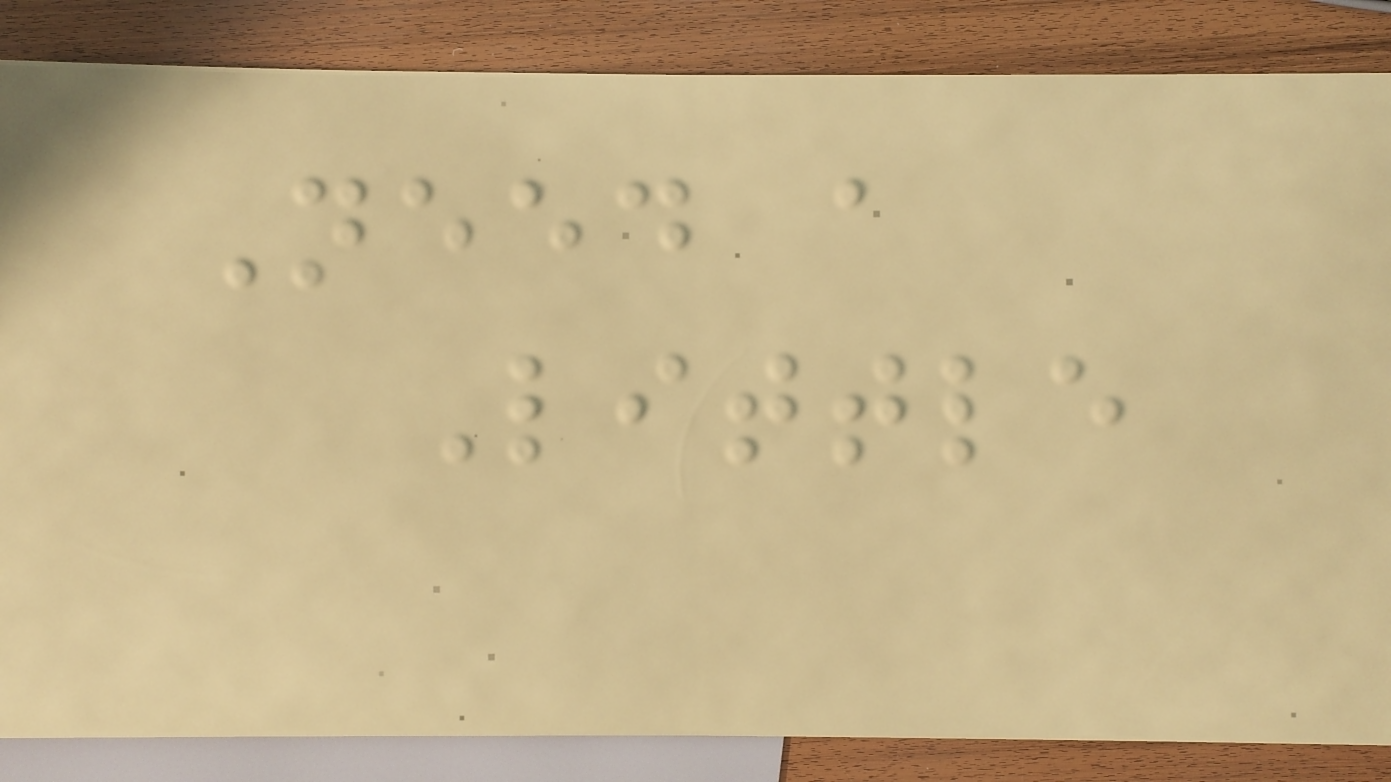Need a
Little
